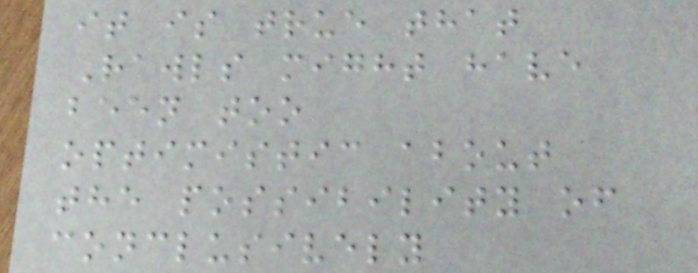it is true that
Rawls might have
been too
optimistic about
the possibility of
conclusively
